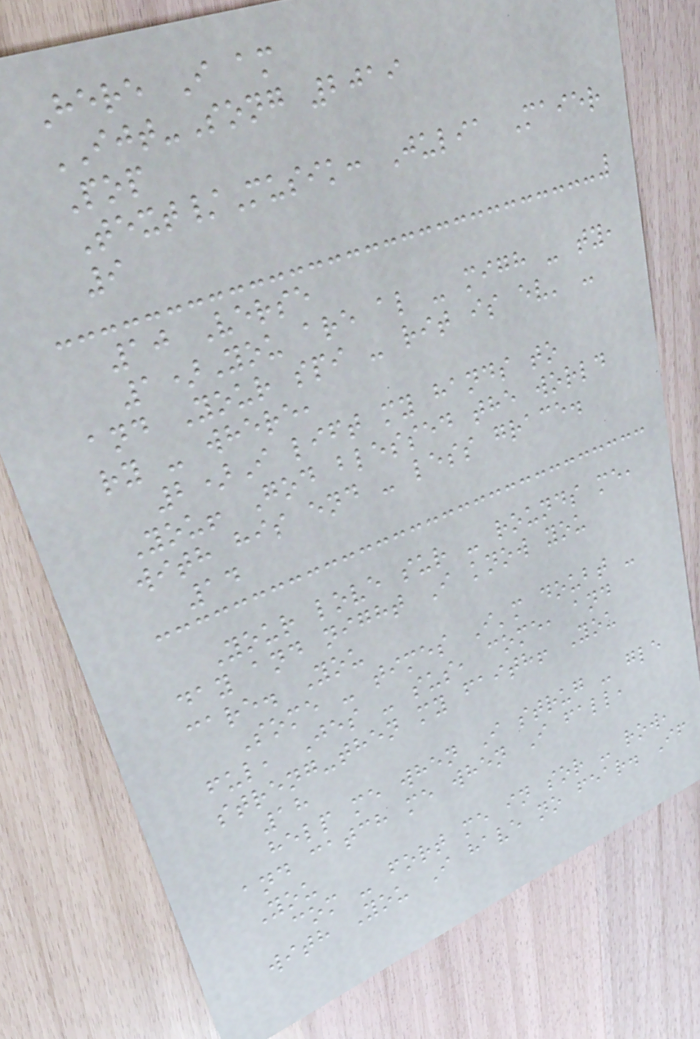Here I am
IJT-Song 2019
Pop
Text/Musik: Julia Maier
9
10 Verse
1)You are al - migh - ty,
and Your spi - rit is ev' -
ry - where,
2)I lift my hands to
You! God blessed the world
with his end - less grace.
14
Your love sur - rounds me,
day and night I know you
care. You
Some - times I'm doubt -
ful, Jes - sus, come, and
streng-then my faith! You
18
help me when I strug - gle
and catch me when I fall,
You
com - fort me in sor - row,
with You I have no fear. If
